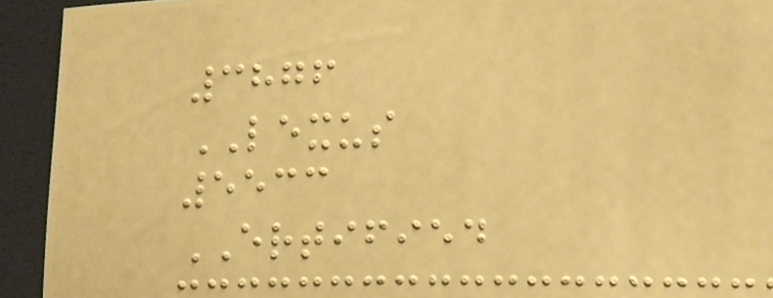3876
LEXUS
5533
ERTIFIED
